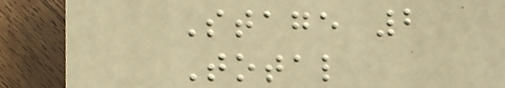Stage 2
Total
